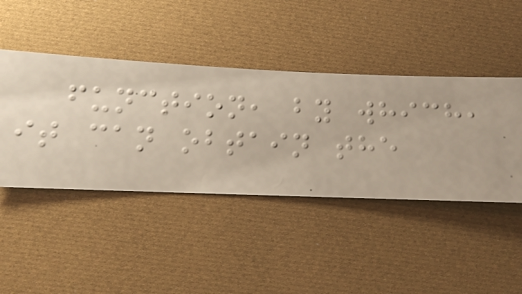function, by which,
it can obtain the
